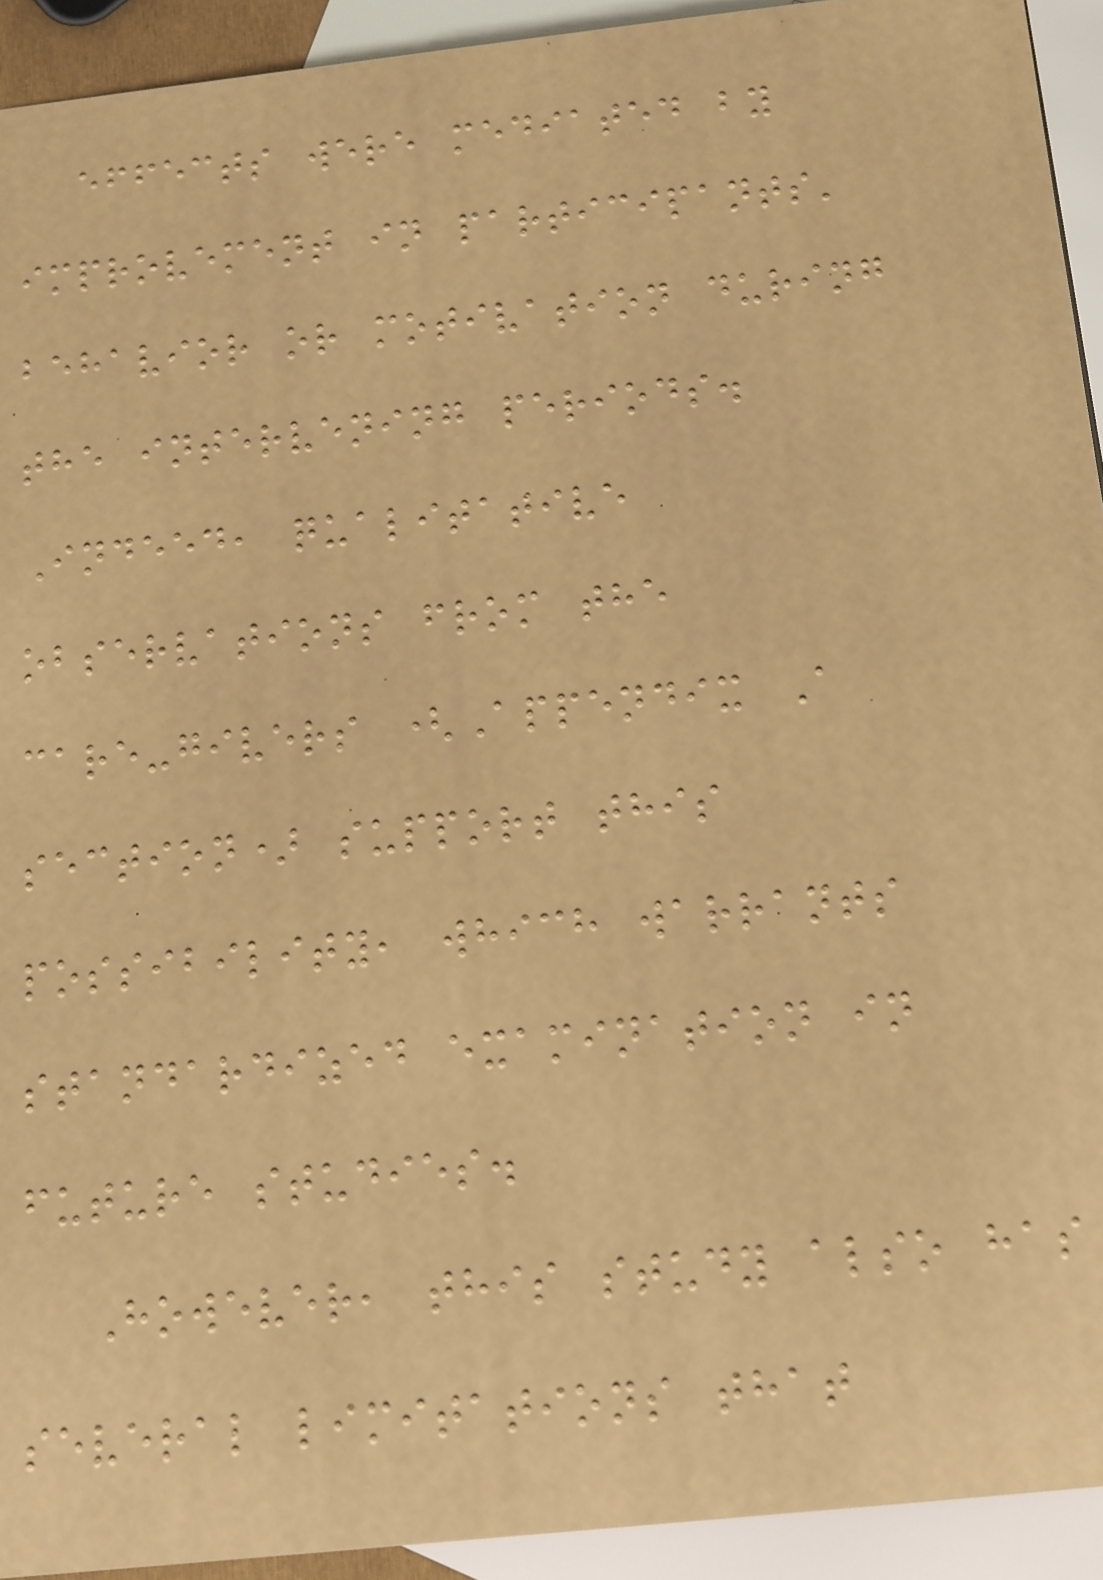effects were mediated by
improvement in participants'
behavior or motivation during
the intervening periods.
Indeed, qualitative
observations from the
care-givers (Appendix A
section) support this
possibility, which warrants
standardized examination in
future studies.
However, this study also has
several limitations that
